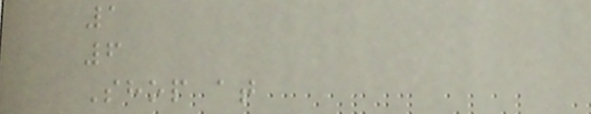1
6
Shop at
